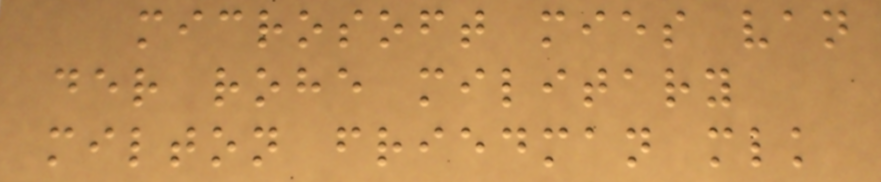microsoft mies van
der rohe military
milton friedman mlk
